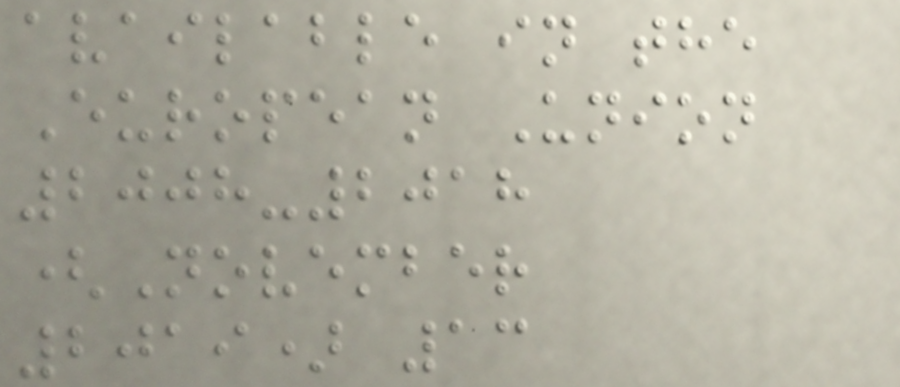available in the
European Union
2008-2018
(November
2019) 13
